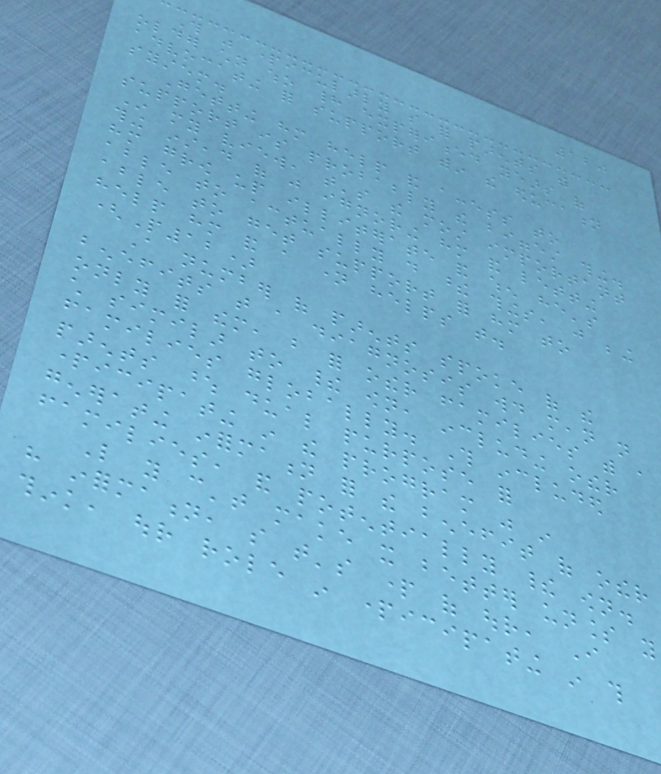120
This was particularly so for parents with
older children who had experienced years of
advocating for support within the education
system.
Getting him help and access to
support is probably the biggest thing.
In my view, that's the most important
thing instead of just ignoring him and letting
him grow up illiterate and when he's
able to actually do these things, just being
able to get support for him to
help him and a name helps that.
(P12)
A number of parents spoke of the
benefits that a diagnosis would mean not
only for them, but for other families with a
child similar to their own, including other
families globally. This included
parents whose dual purpose for
participating in the program was in
generating information for the benefit of other
families, and potentially their own.
Like you can't make it better unless you
have information, so that's part of our, I
think, our role in participating in this
